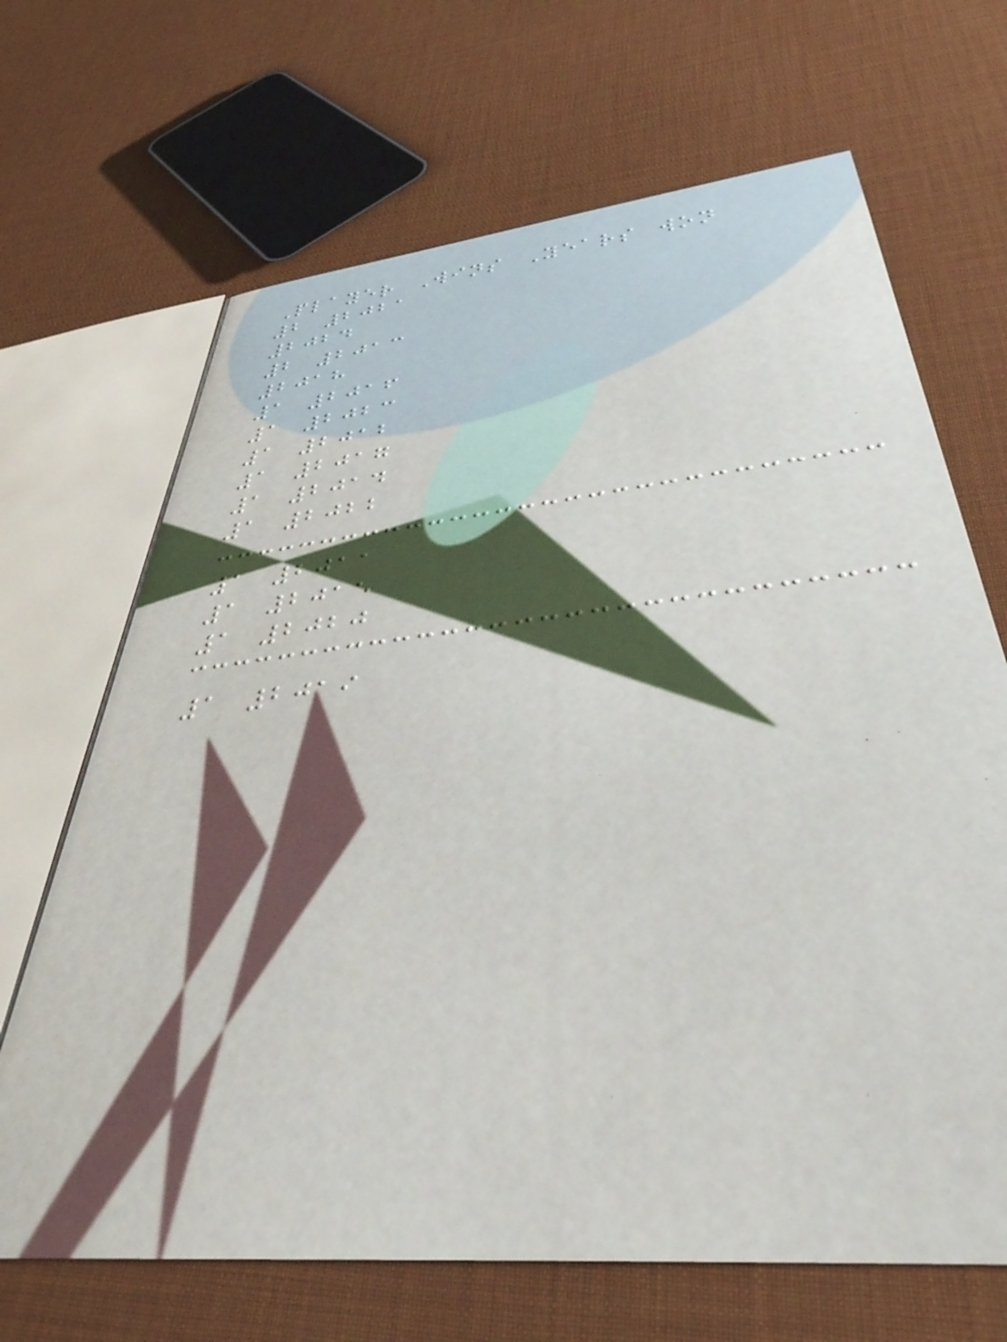Player Wins Years won
2 2021
2024
2 2013
2018
1 2016
1 2023
1 2012
1 2017
1 2014
1 2022
1 2011
1 2015
1 2020
1 2019
